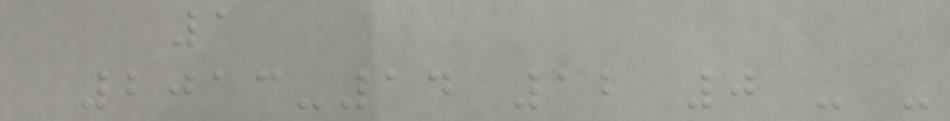1
2013-14 12 0 - -
